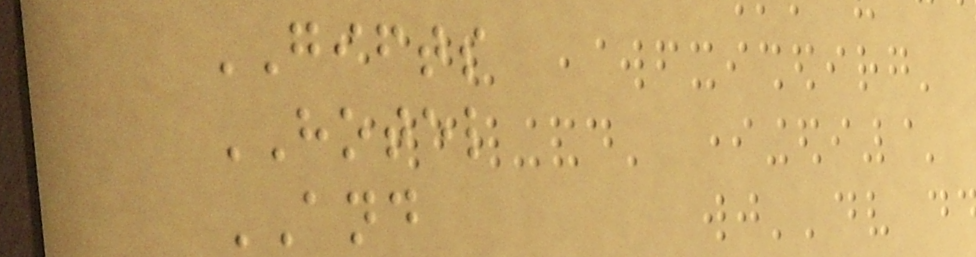GIFTS
HOTEL
AND
